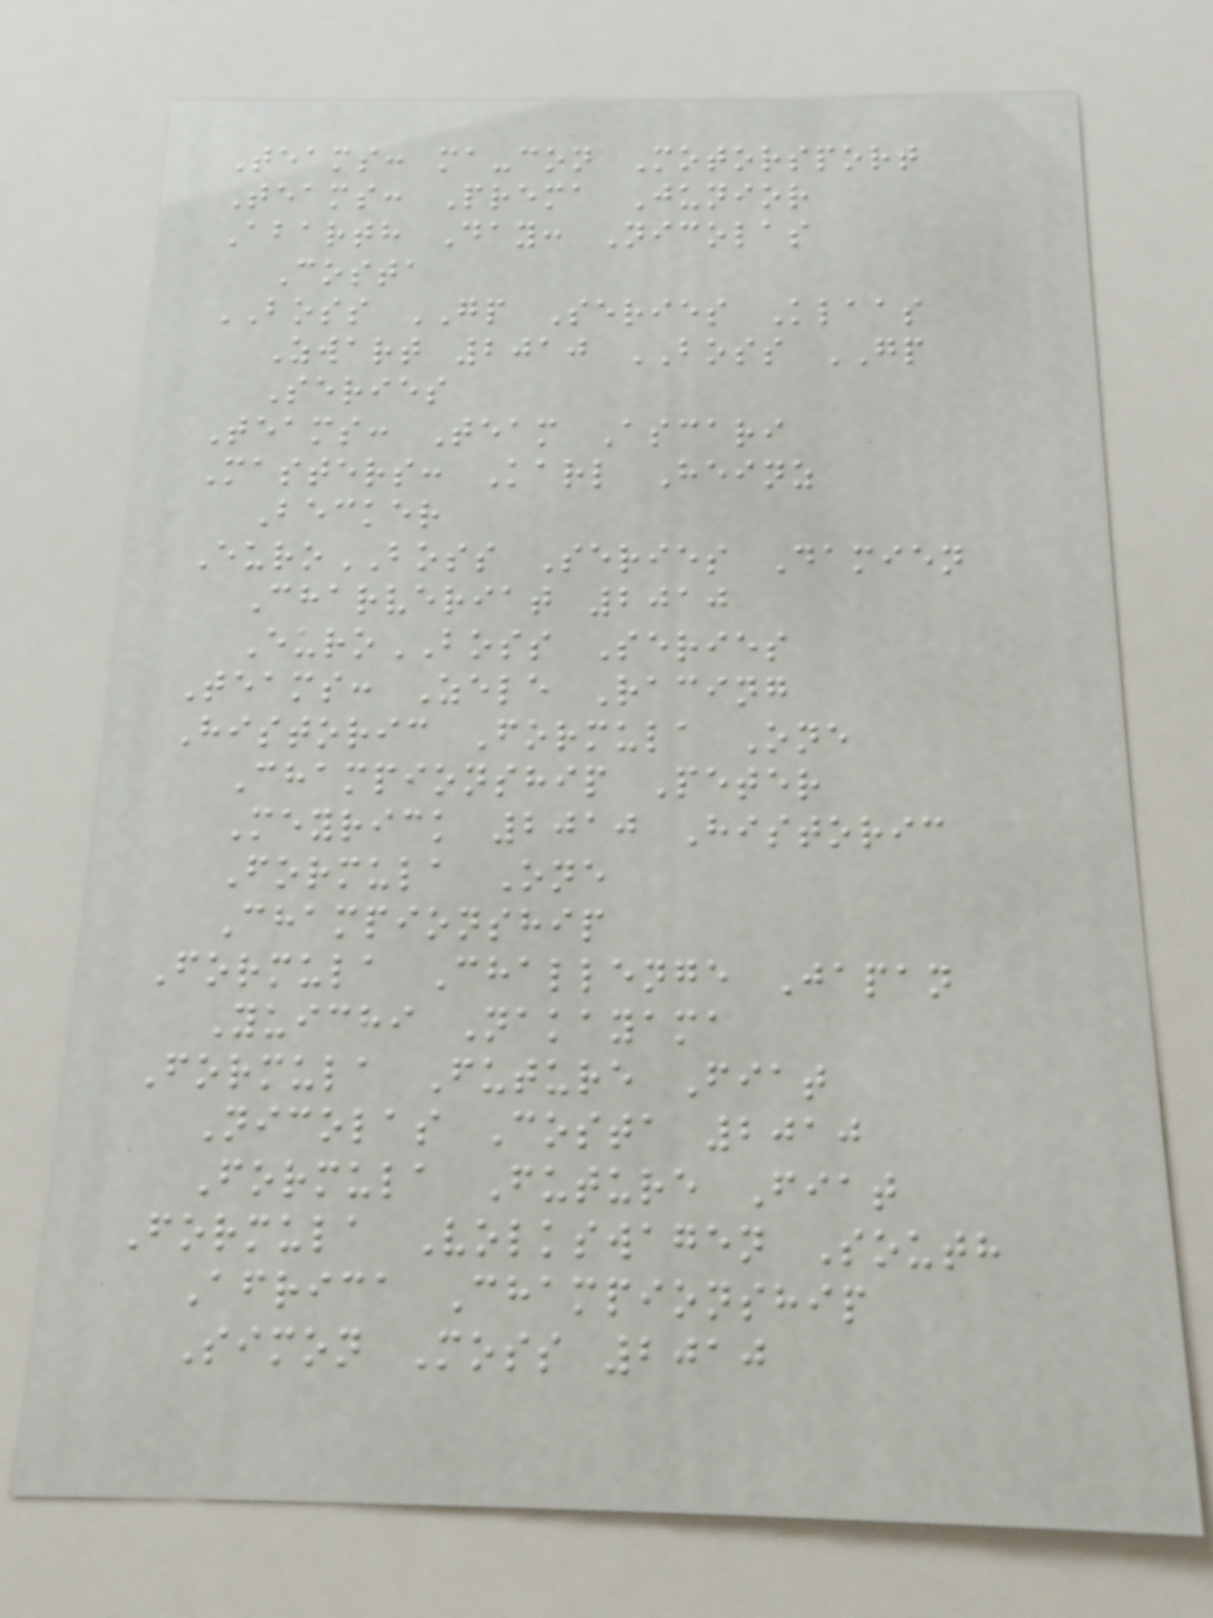Teams: ma-con Motorsport
Teams: Prema Junior
Abarth Day: Nicolas
Costa
BOSS GP Series Klaas
Zwart 2010 BOSS GP
Series
Teams: Team Ascari
Masters: Karl Heinz
Becker
EuroBOSS Series Damien
Charveriat 2010
EuroBOSS Series
Teams: Zele Racing
Historic Formula One
Championship Peter
Meyrick 2010 Historic
Formula One
Championship
Formula Challenge Japan
Yuichi Nakayama
Formula Future Fiat
Nicolas Costa 2010
Formula Future Fiat
Formula Volkswagen South
Africa Championship
Simon Moss 2010
